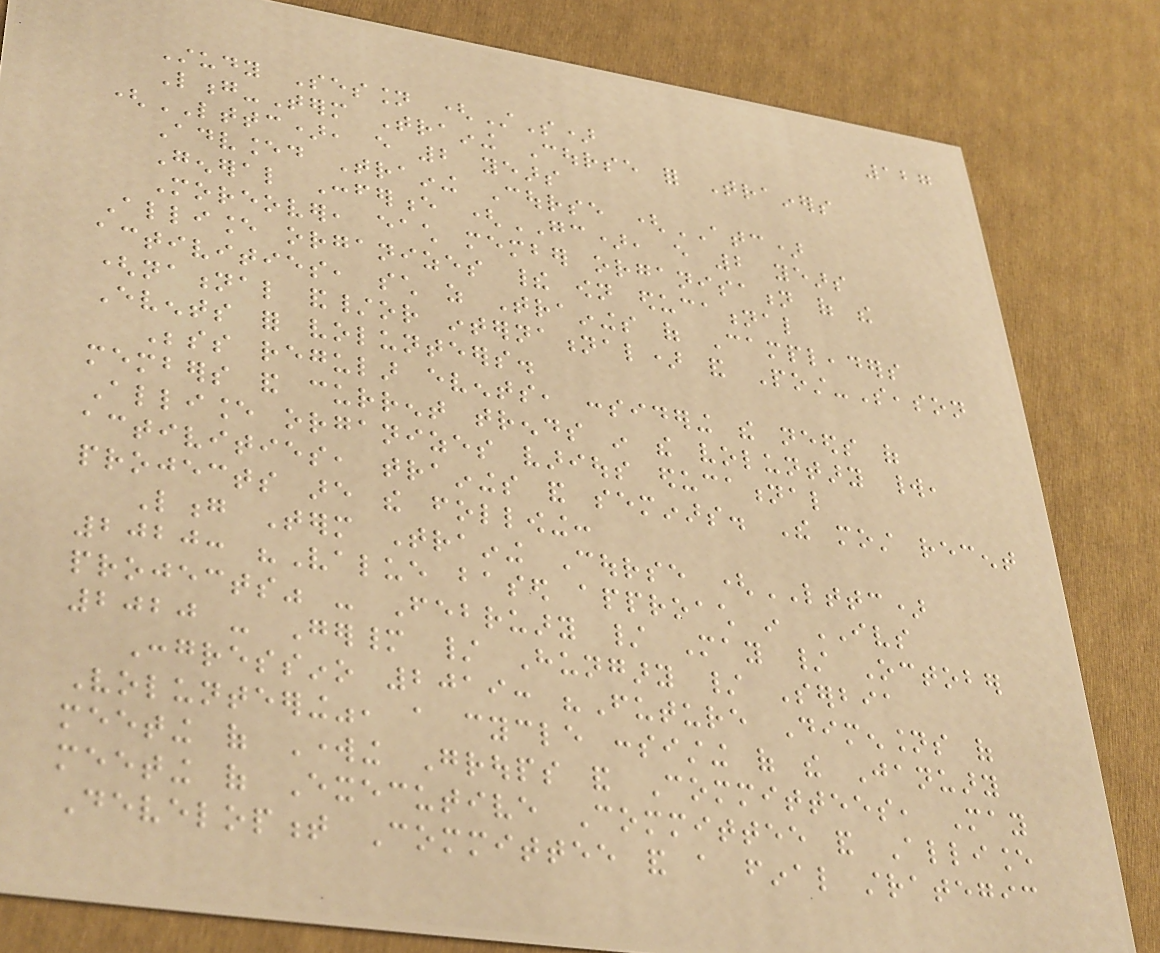127
Study Session (StS)
Long-Term Training Course for Trainers
(LTTC), every 2 years
Advanced Training Course (ATC)
General Conference (GC), every 2 years
Moreover, each member organisation of the
Alliance organizes their own educational
activities, such as Trainings of Campleaders
(national and/or international) and Post-Season
Events for volunteers.
Besides regular events, considering the needs of
members and current trends in the voluntary world,
Alliance organizes various educational
activities, trainings and seminars. The most recent
projects are the following:
Long Term Training Course (LTTC)
2020: "Value based approach in IVS
projects" - February / May / October
2020 - Germany / Hungary / Serbia
Congressino 2019: "Future Dimensions of
Volunteering", a cycle consisting of the January
meeting of Working Groups and Committees, May
meeting of Executive Committee and Alliance
Development Committee and a final strategic
